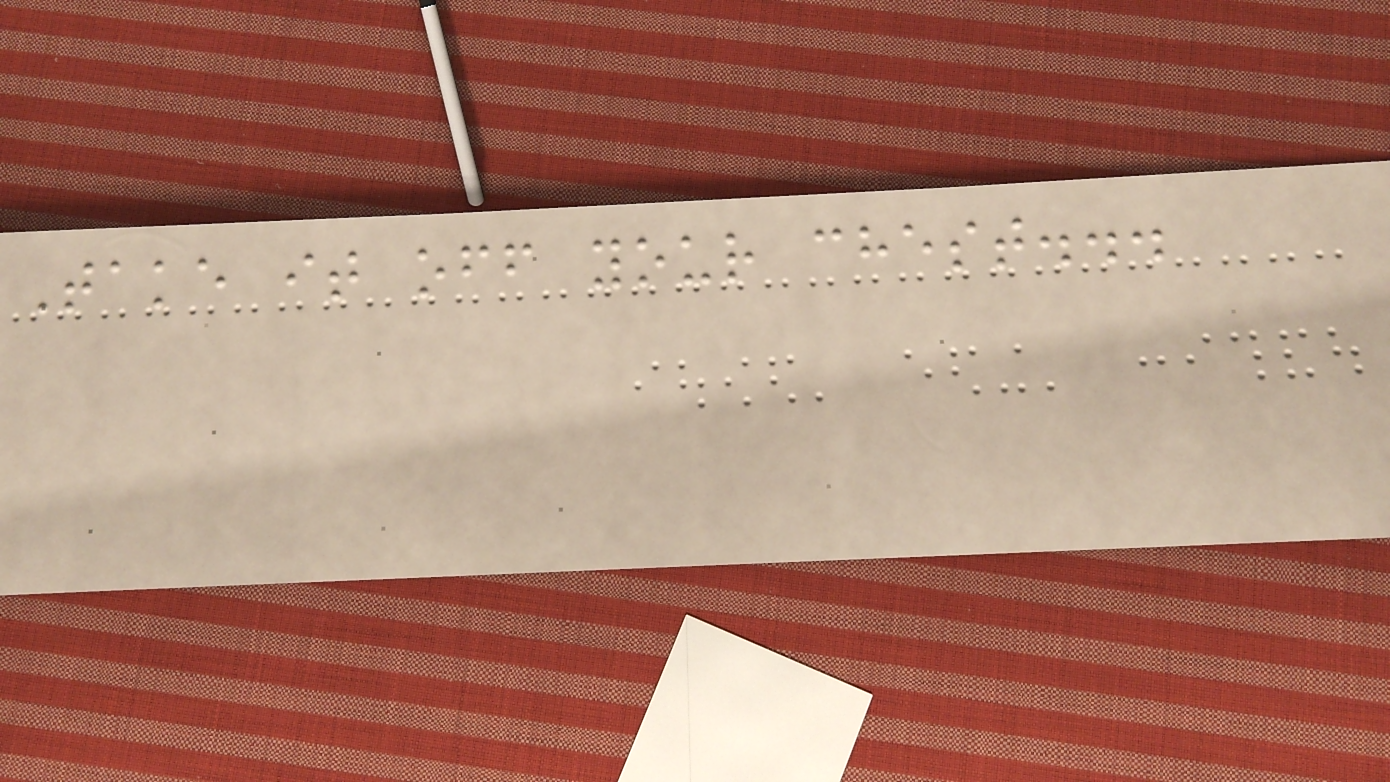Take it off your chest...
